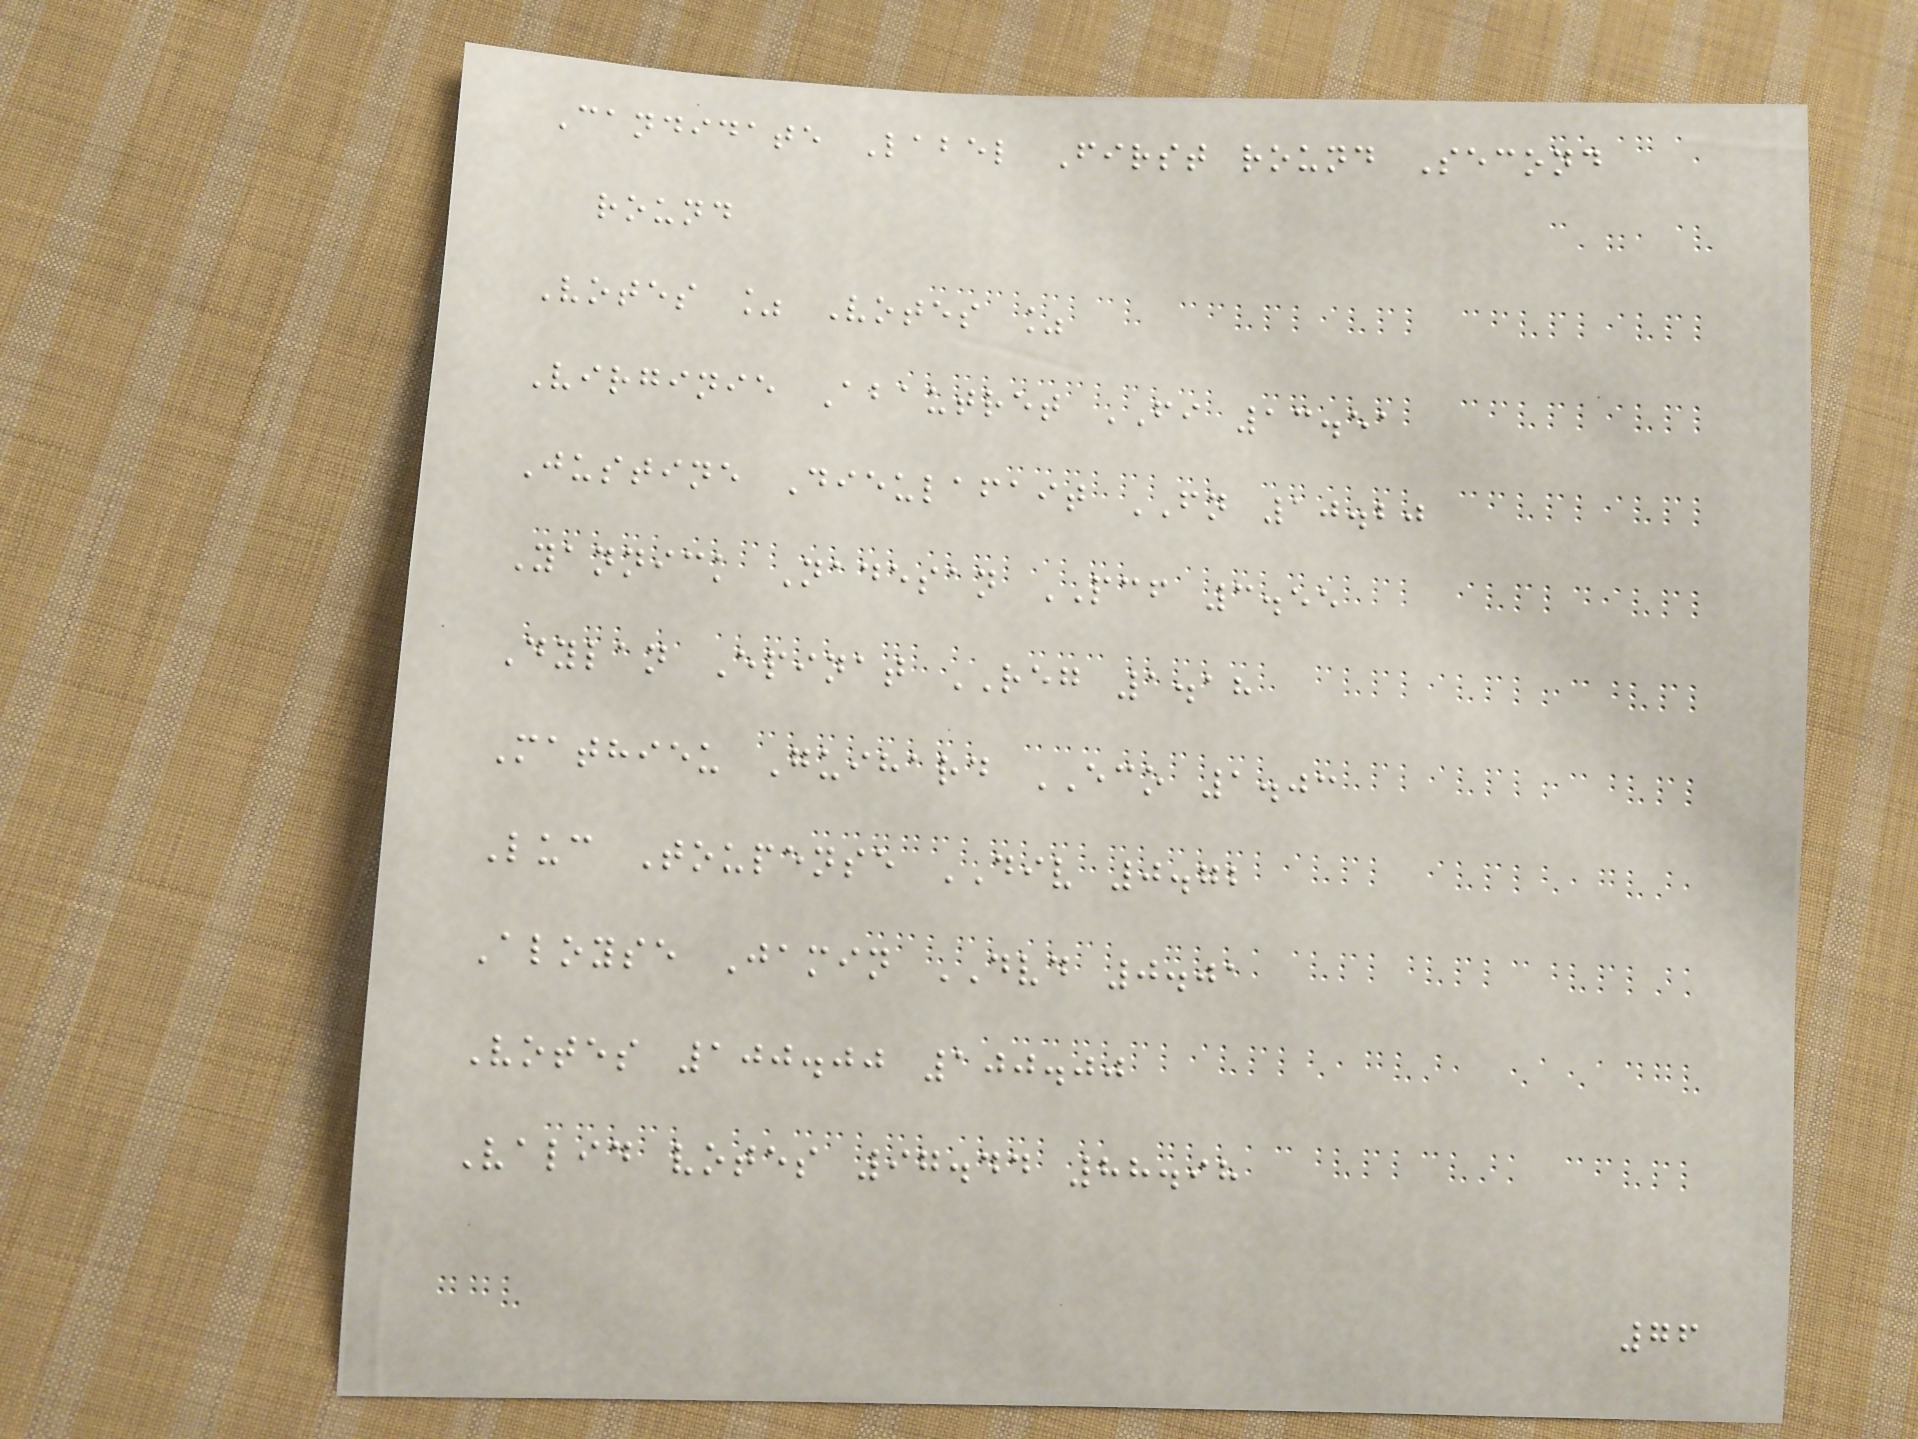Candidate Label First round Second
round
Votes % Votes %
Virginie Abautret FI 13.51
Justine Dieulafait FN 10.20
Yannick Nadesan PCF 3.55
Dylan Epinat REG 1.18
Mathieu Guihard ECO 1.03
Luc Toupense DIV 0.72
Aloyse Jamin DVD 0.01
Votes 100.00 100.00
Valid votes 97.44 88.98
76
